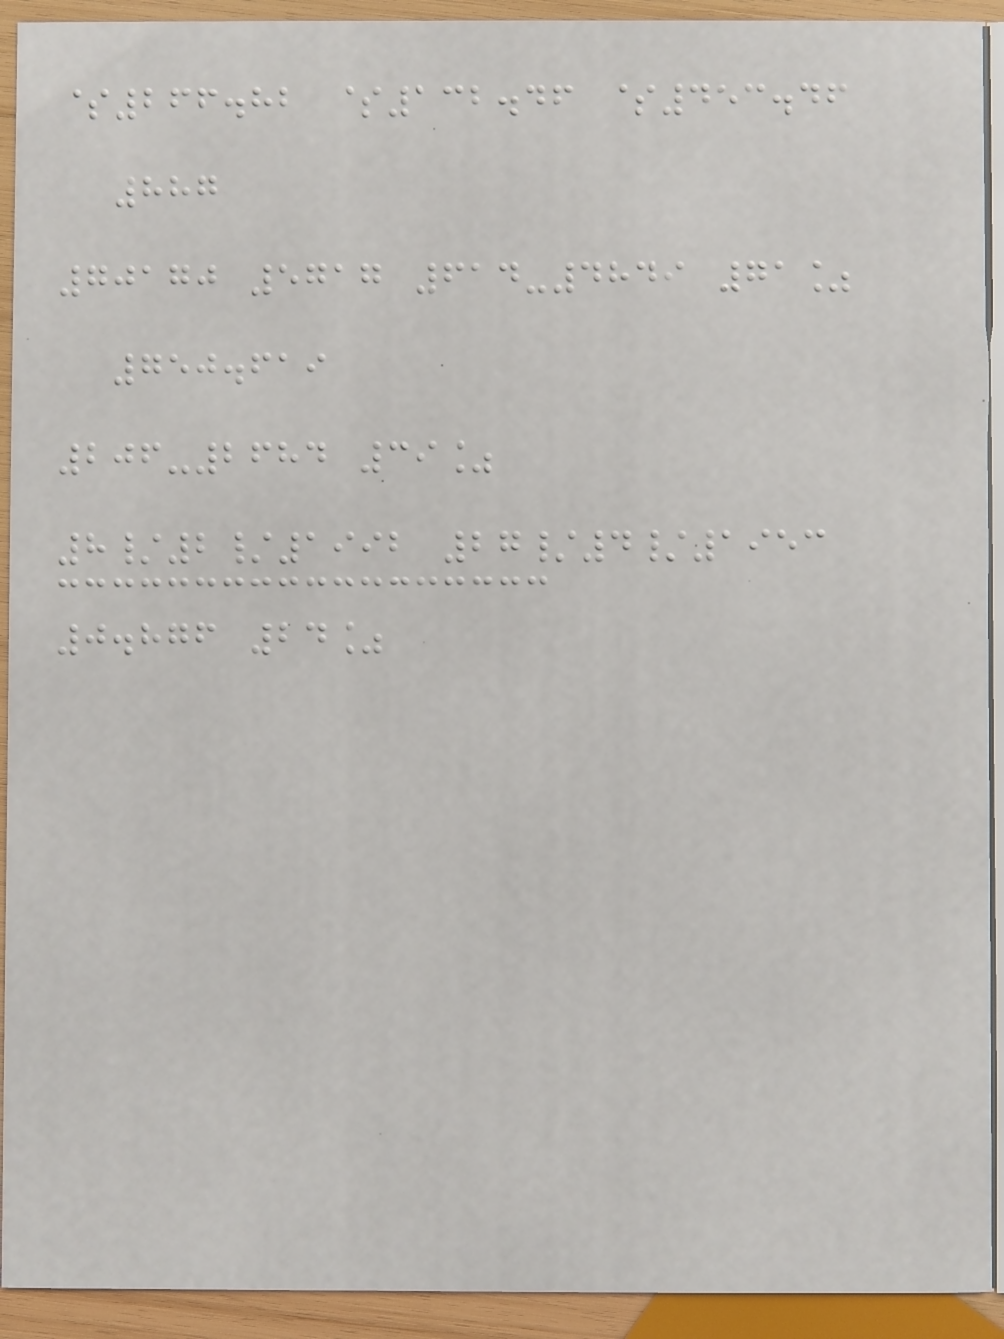$266.82 $132.46 $453.46
887
70170 5717 614-4849 71%
750.619
206-2684 39%
8/2/1992 27/4/1953
0.876 24%
